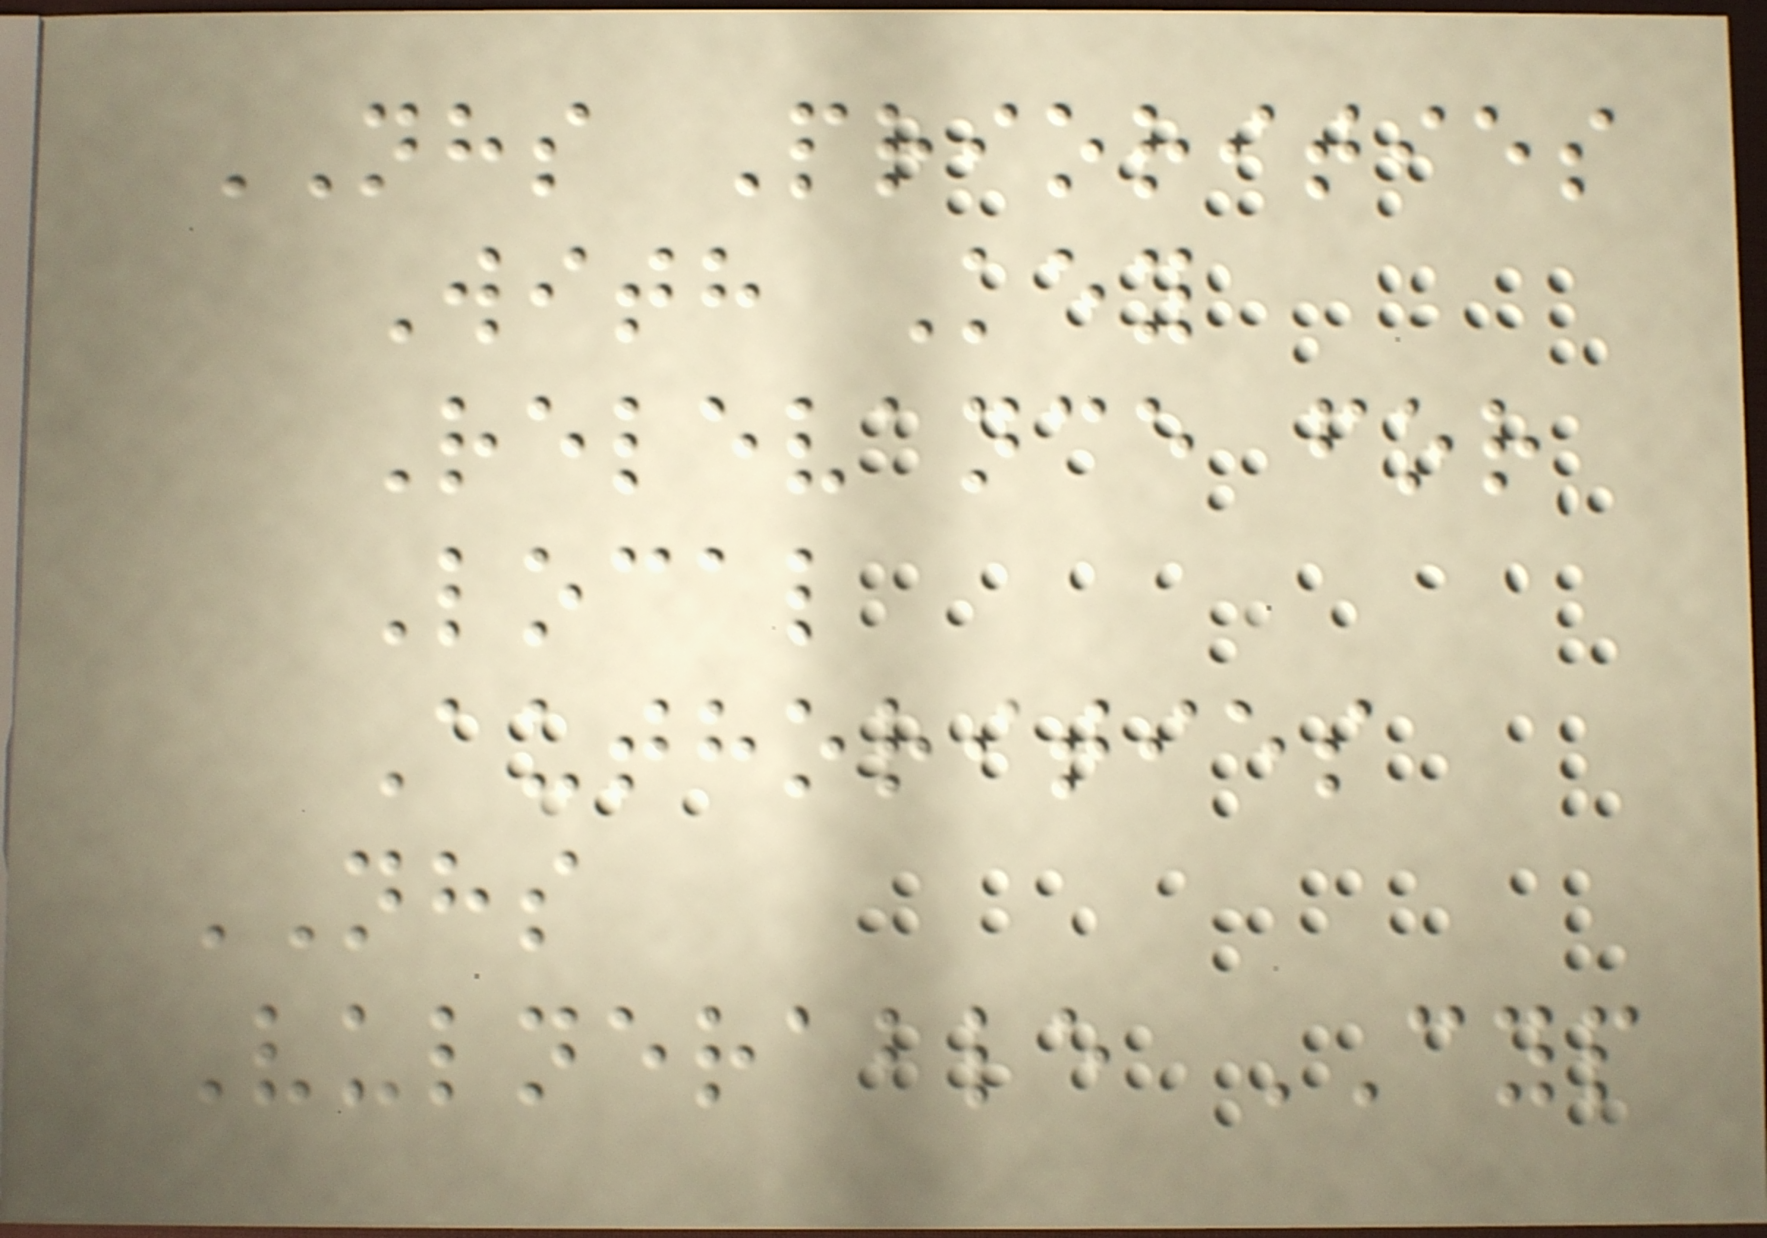NHS Priorities
With Key
Relevance for
Local
Authorities
NHS
Vulnerable CYP
